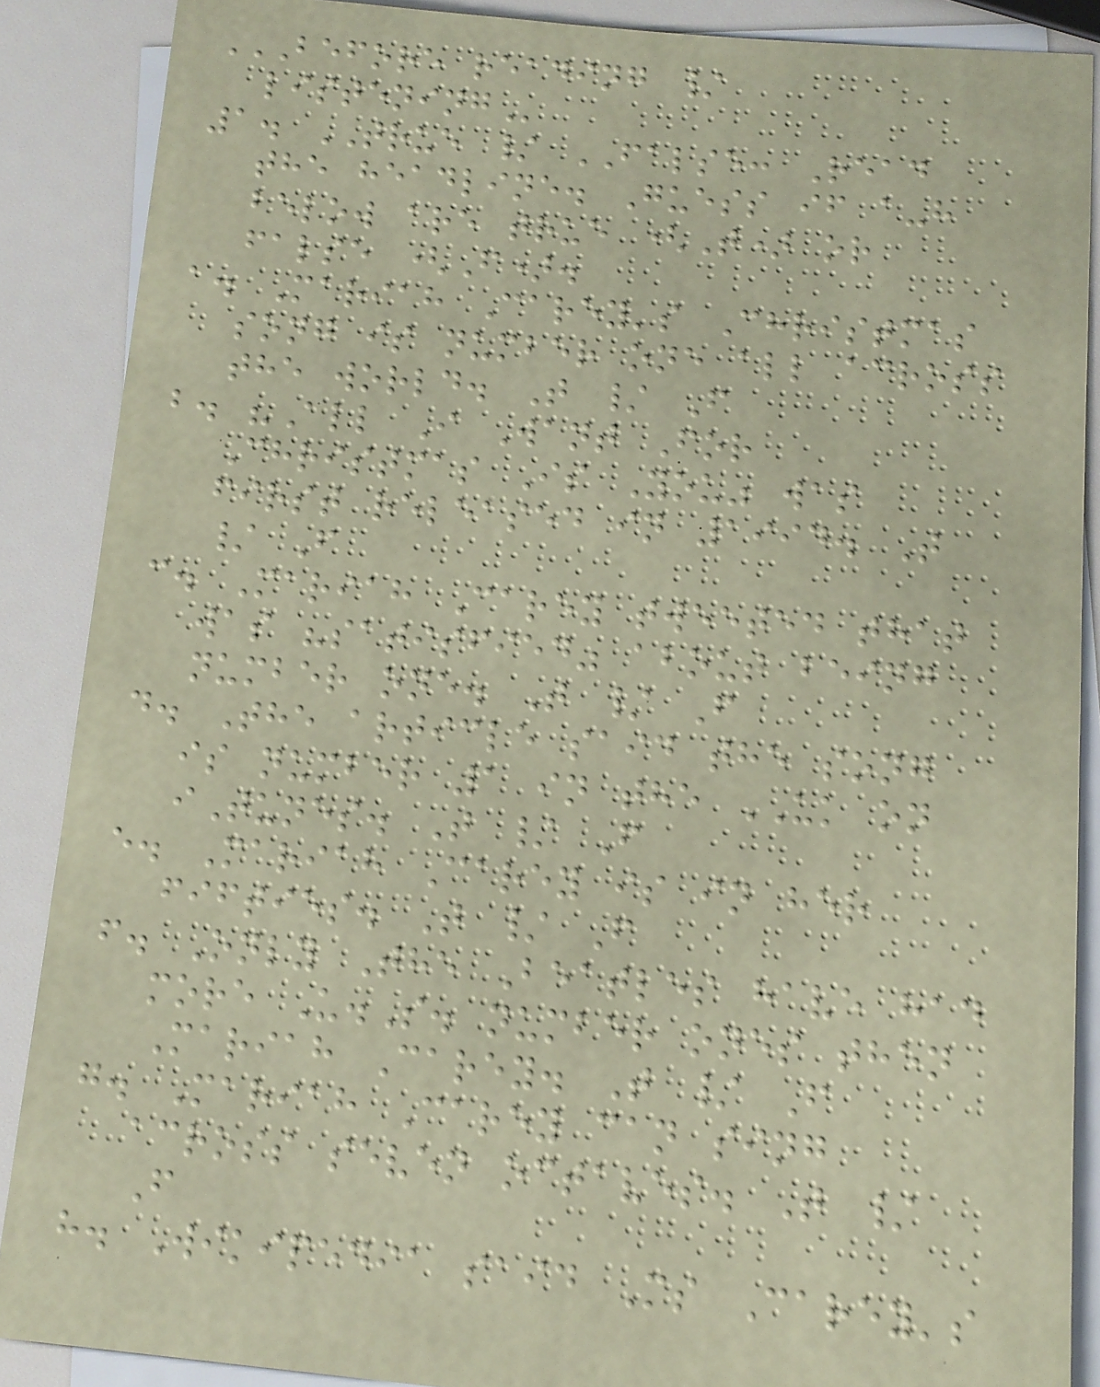BEFORE READING /
LISTENING
1. TRUE / FALSE: Read
the headline. Guess if a-h
below are true (T) or
false (F).
a. Mariah Carey's Christmas
song is number one all across
the world. T / F
b. "All I Want For
Christmas Is You" was
first released in 1994. T
/ F
c. Mariah Carey tweeted that
was "satisfied" about being
number one. T / F
d. The article said the song
is number 1 in the UK on
iTunes. T / F
e. Mariah Carey is in her
fifties. T / F
f. Only The Beatles have had
more U.S. number ones then
Mariah Carey. T / F
g. Mariah Carey can sing
across seven octaves. T /
F
h. Wikipedia said Ms Carey's
